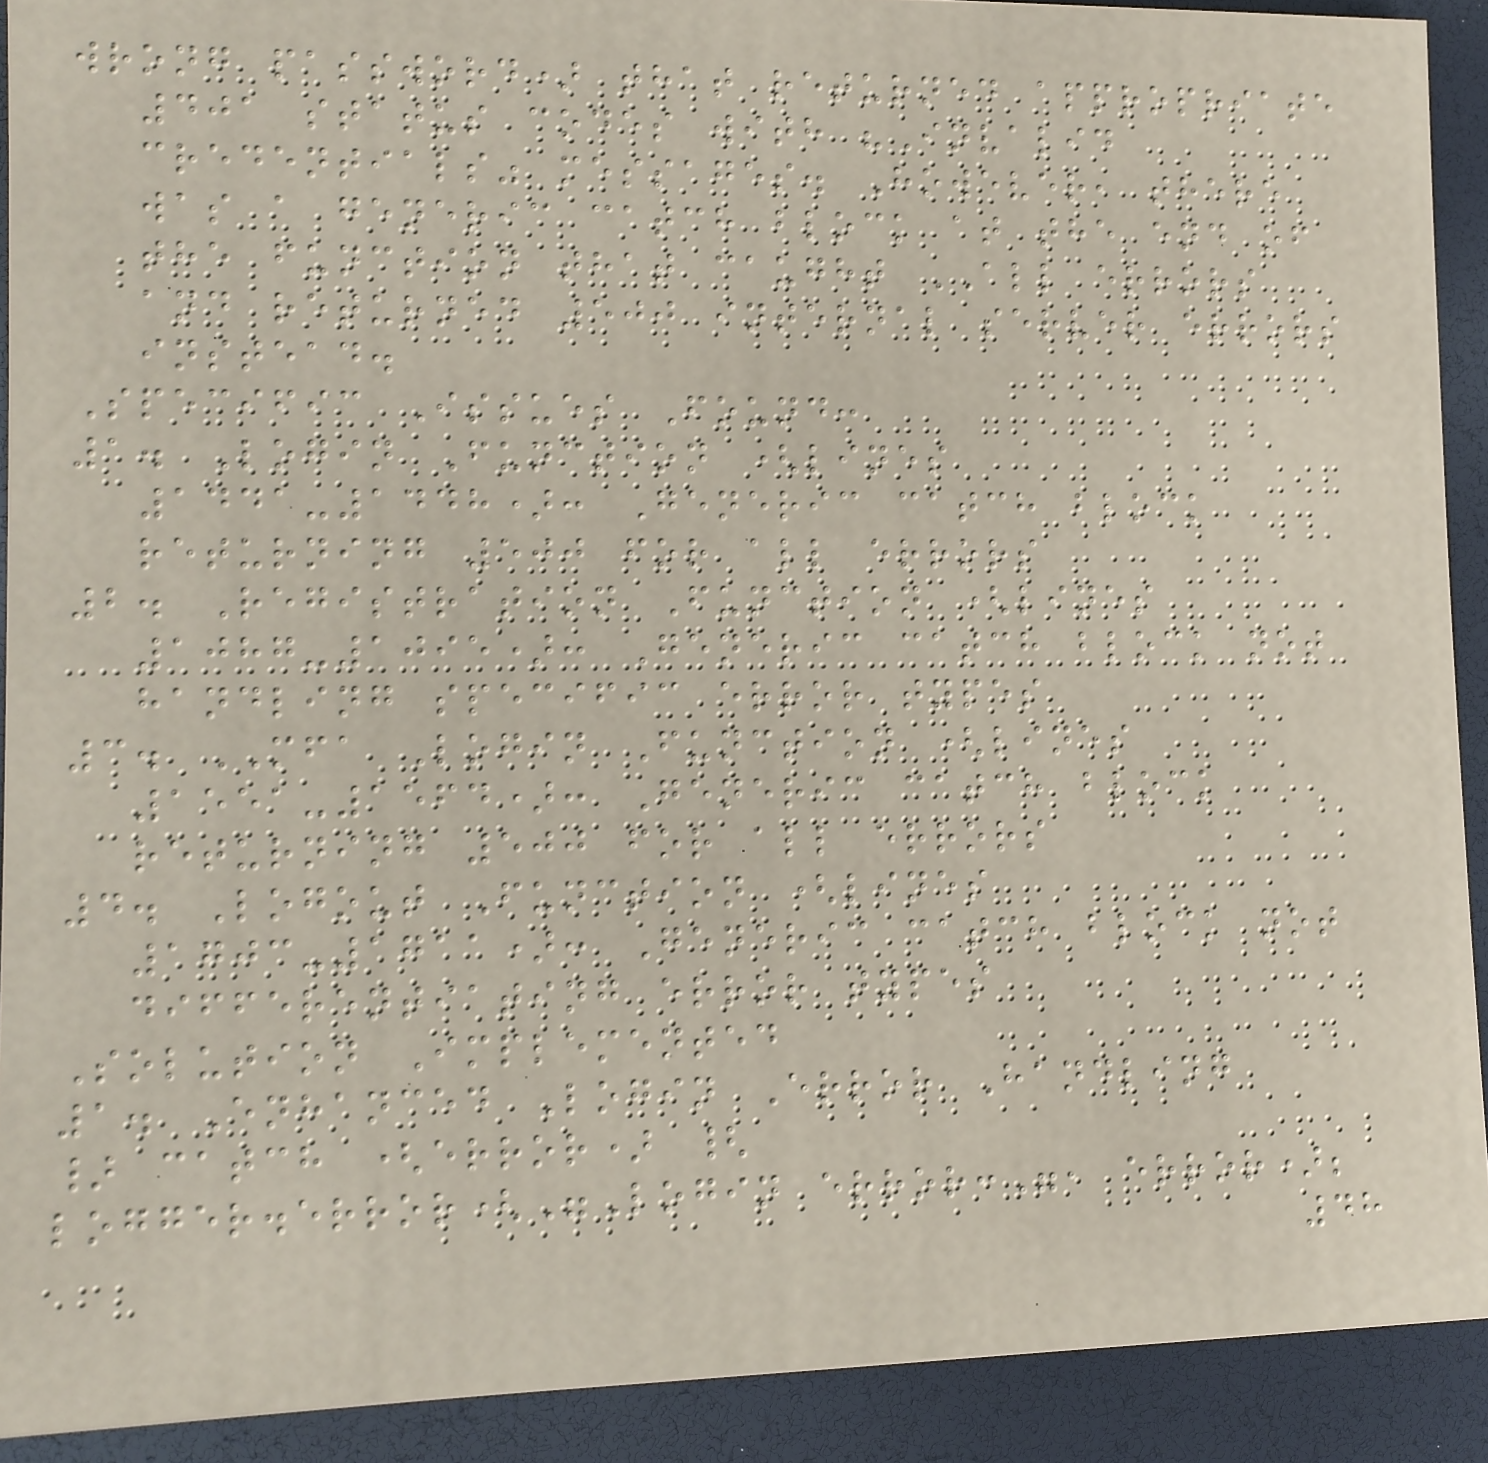wrong password) that returned appropriate
401 status codes with "Invalid
credentials" messages. However, there
was a generic catch block at the end of
the function that caught ALL errors
and returned 500 internal server errors
instead.
Specific Issues Found:
1. Login Function (lines
1441-1448): Generic catch block
returning 500 for all errors
2. Registration Function (lines
1087-1095): Generic catch block not
handling specific error types
3. MFA Login Function (lines
1551-1564): Generic catch block
returning 500 for all errors
4. Logout Function (lines
1703-1711): Generic catch block not
differentiating error types
Solution Implemented
1. Enhanced Login Error Handling
} catch (error) {
logger.error("Login error:", error);
48
